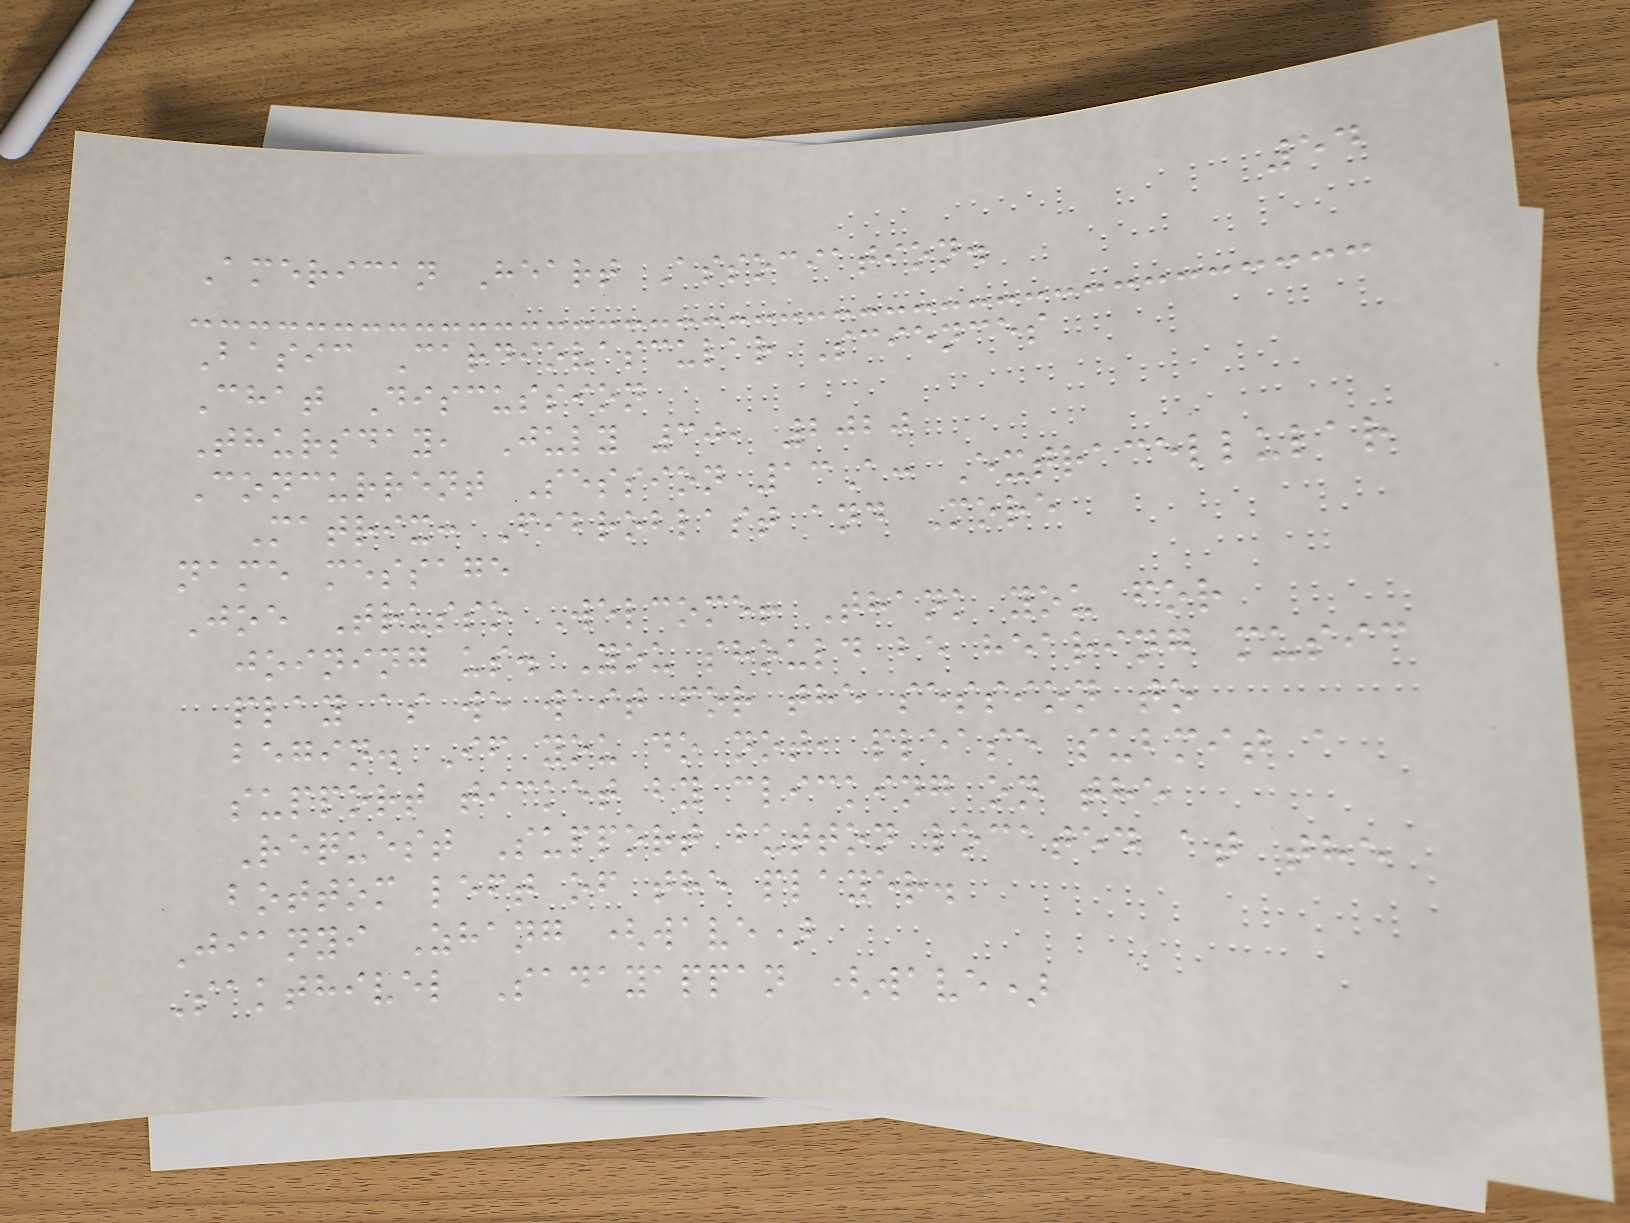54
American Heart Association.
Basic Cardiovascular Sciences
Chat Discussion
Thursday, July 30, 2020
Concurrent Session 13A: Extracellular
Matrix: Fibroblast and More
name message
Joe Trusso Welcome! Thank you for
joining us. You should be hearing music
play as we wait for the session to
begin. If you do not, please submit a
support ticket by clicking on the
Request Support button located at the
bottom left of the player.
Jianyi Zhang (wave)
Sakthivel Sadayappan (wave)
